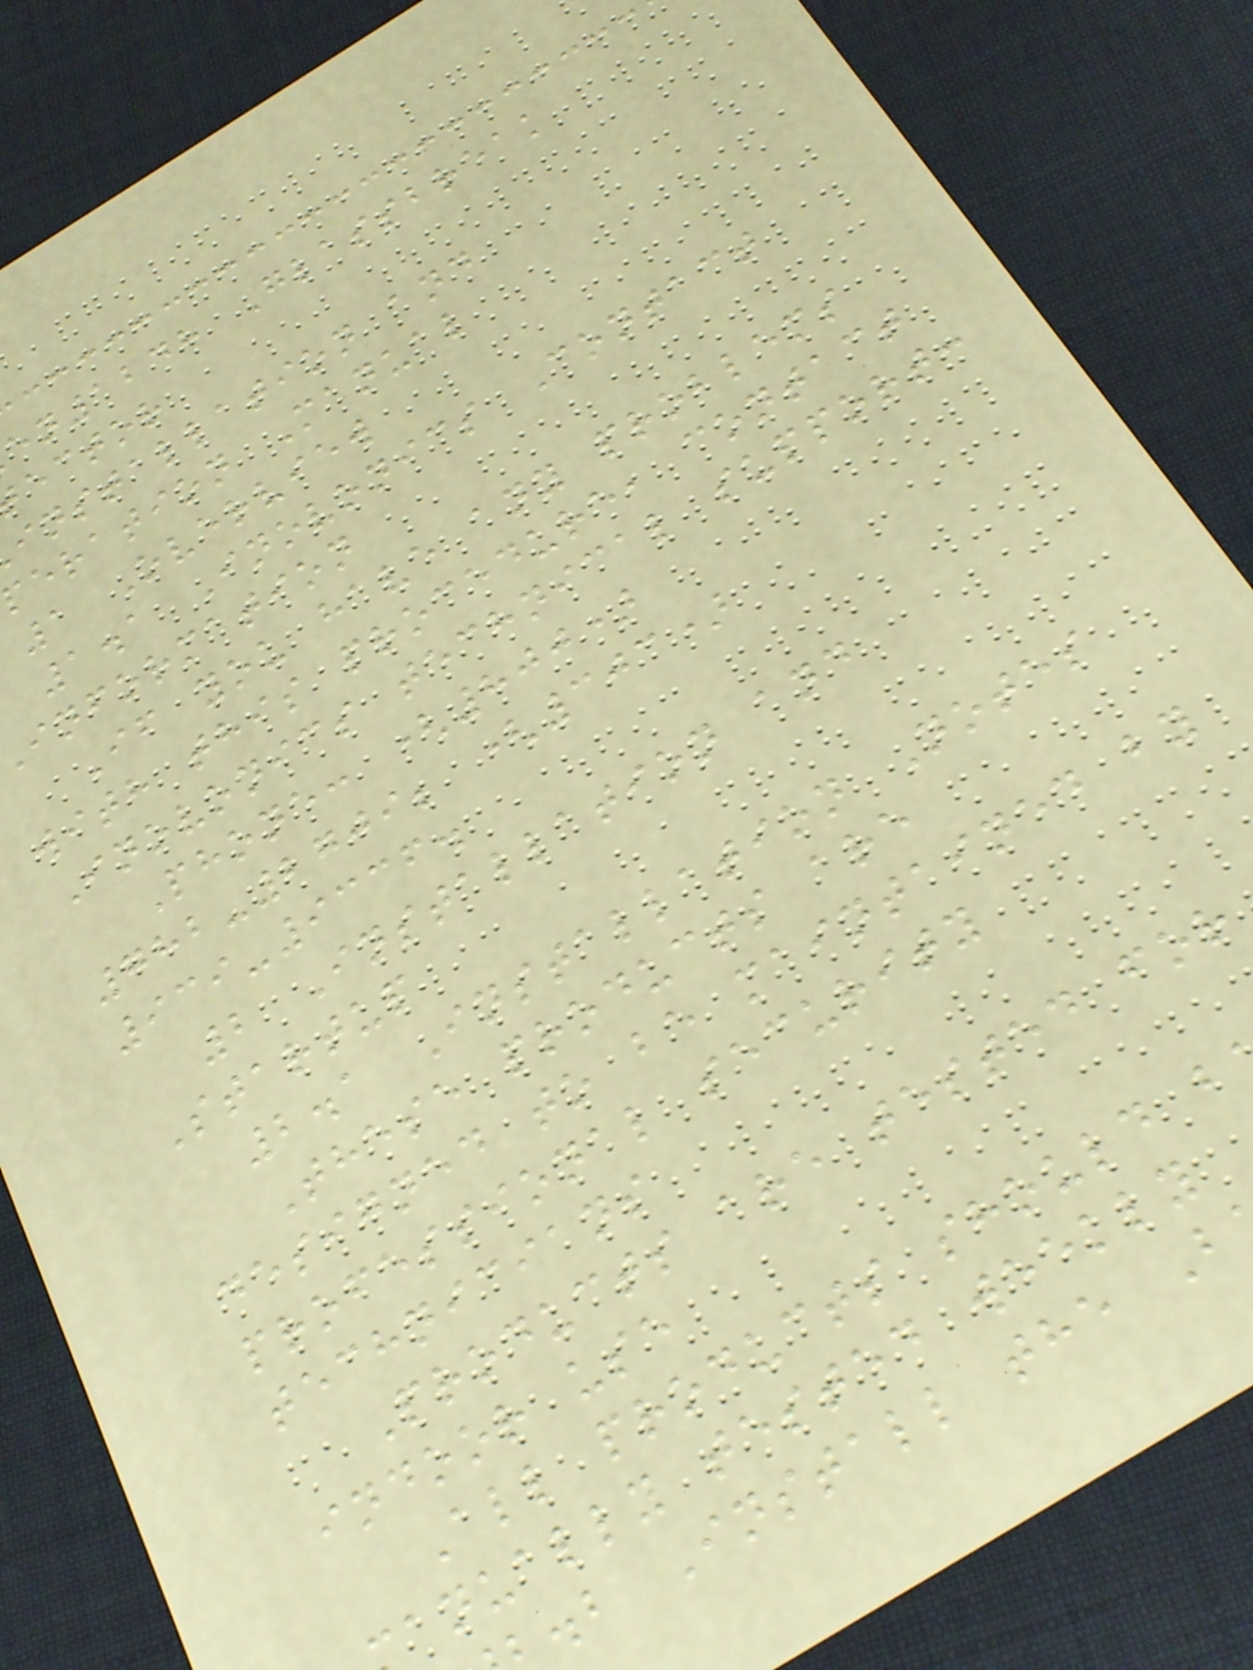en1248 Glassbreak
ector
installation and
eration Manual
1 Overview
1.1 Inovonics Contact
information
If you have any problems
with this procedure, contact
Inovonics technical support:
Phone: (800)
782-2709; (303)
939-9336.
2 Installation and
Startup
2.1 Installation Notes
These products are
designed to be maintained by
professional security
technicians
Products are tested for
indoor use
All products should b
anually tested weekly
.b Install the B
